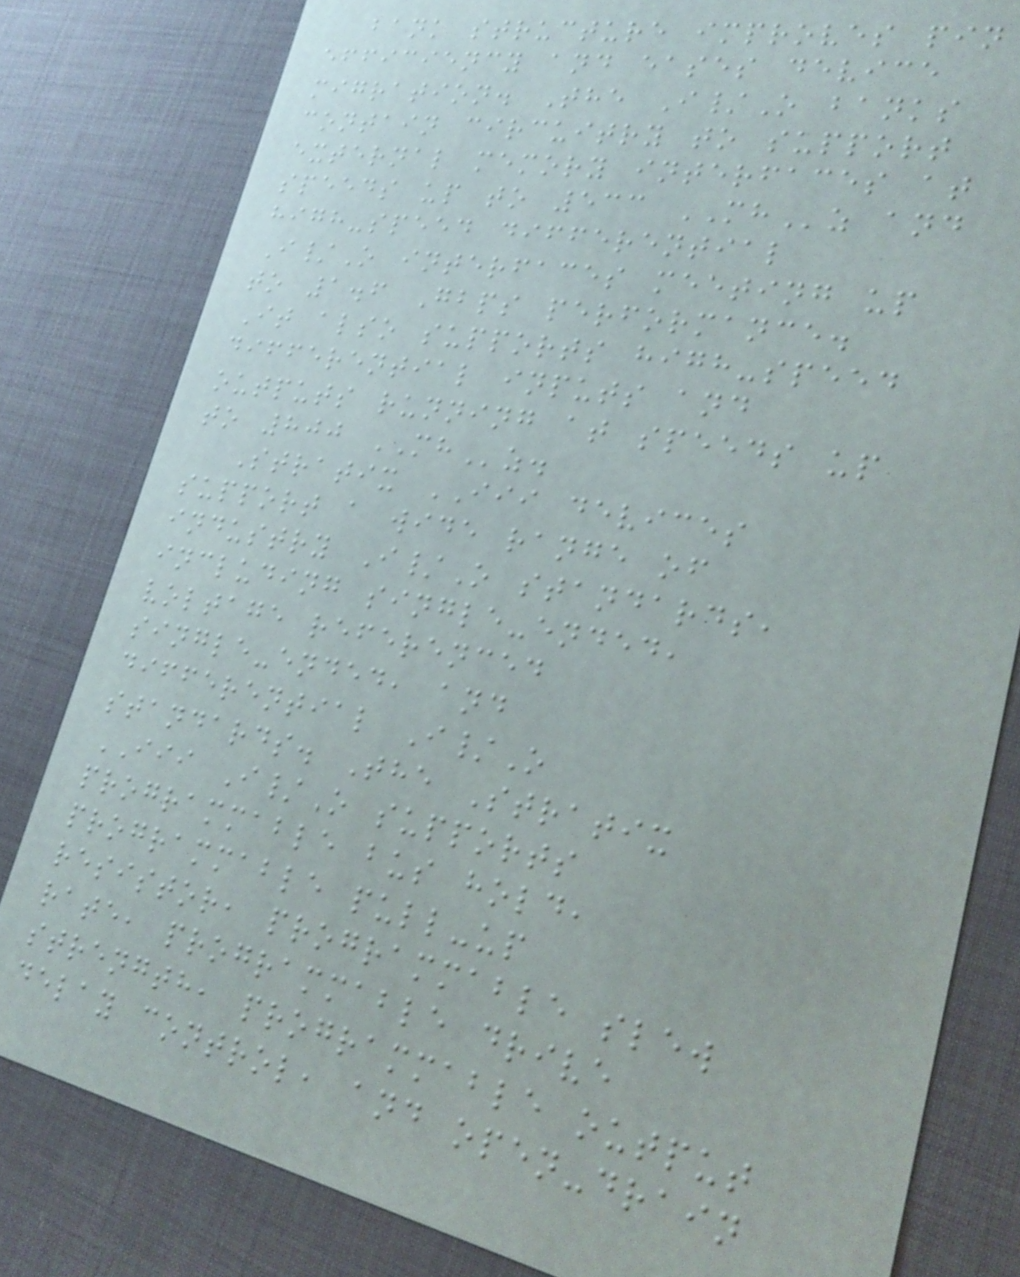bank structure improves pin
efficiency and eases device
migration. The I/O banks
contain circuitry to support
external memory interfaces at
speeds up to 533 MHz and
high-speed differential
I/O interfaces meeting up
to 1.6 Gbps performance.
It also supports high-speed
differential inputs and
outputs running at speeds up
to 800 MHz.
Stratix III devices
support a wide range of
industry I/O standards,
including single-ended,
voltage referenced
single-ended, and
differential I/O
standards. The Stratix
III I/O supports
programmable bus hold,
programmable pull-up
resistor, programmable slew
rate, programmable drive
strength, programmable output
delay control, and open-drain
